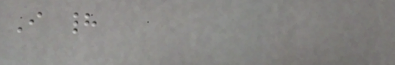I had
